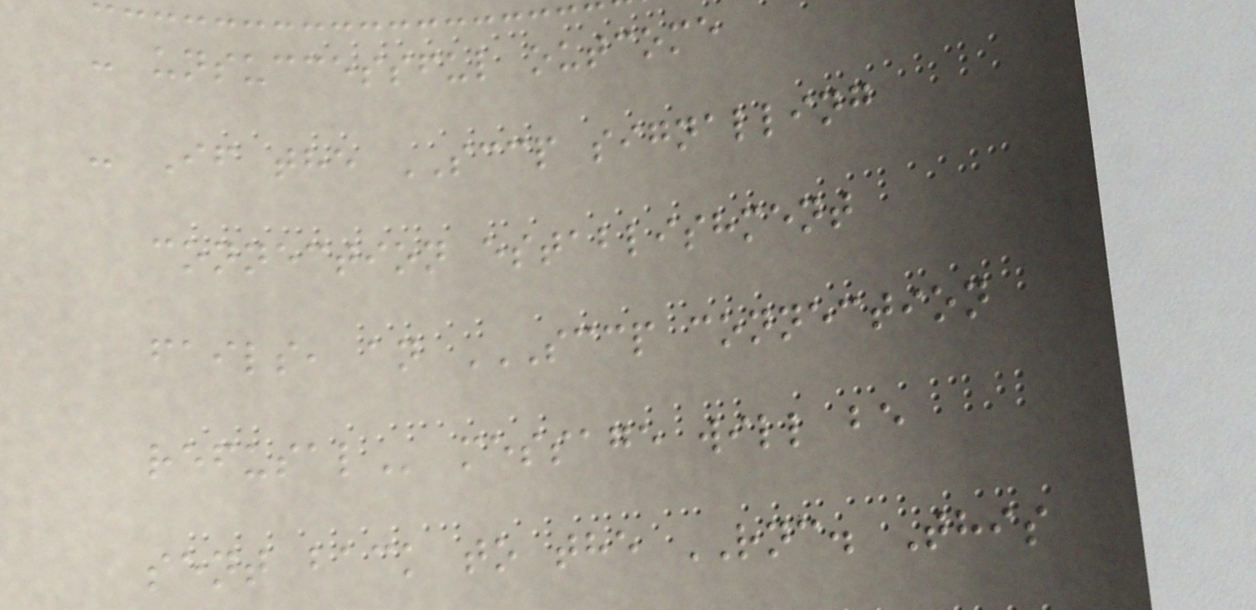- unsuccessful outcome
- If the SCCP signalling
connection establishment
fails, an SCCP CONNECTION
REFUSAL message will be
sent back to the RNC. This
